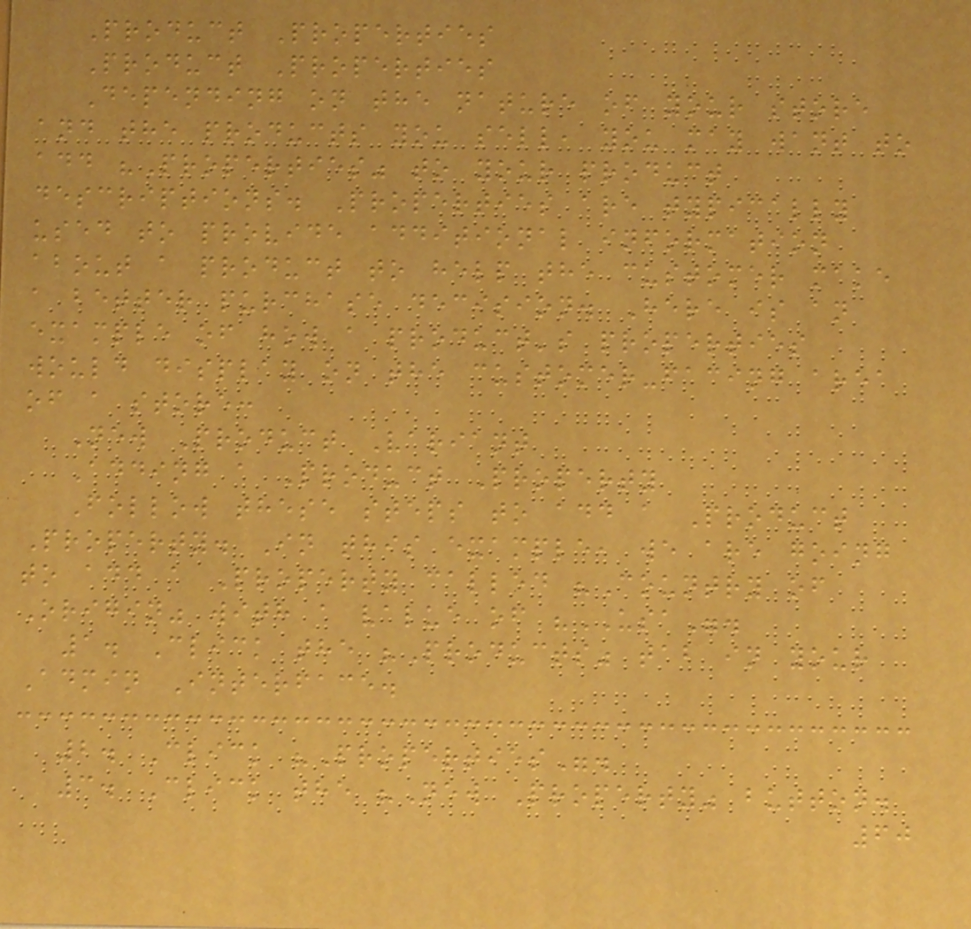Product Properties
Product Properties
Depending on the nature of your store
and the products you sell, you may want to
add "Properties" to your product
descriptions. Properties are typically
used to provide additional information
about a product to help the customer make
a better purchase decision. Here is an
example of how a product's properties
would display on the customer-facing area
of a store:
New Product Variant
Adding a Product Property
Follow these steps to add a Product
Property. In this example, we are going
to add a Property called "Country of
Origin" with a value of "USA".
1. Click the "Products" tab in your
Admin Interface.
2. Click "Properties".
3. Click the "New Property" button.
60
